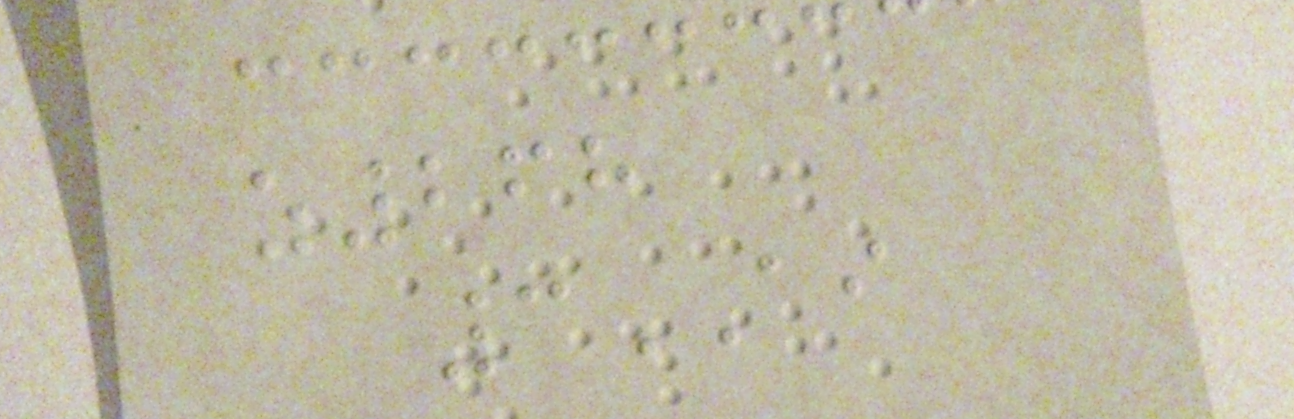z268
3AI
